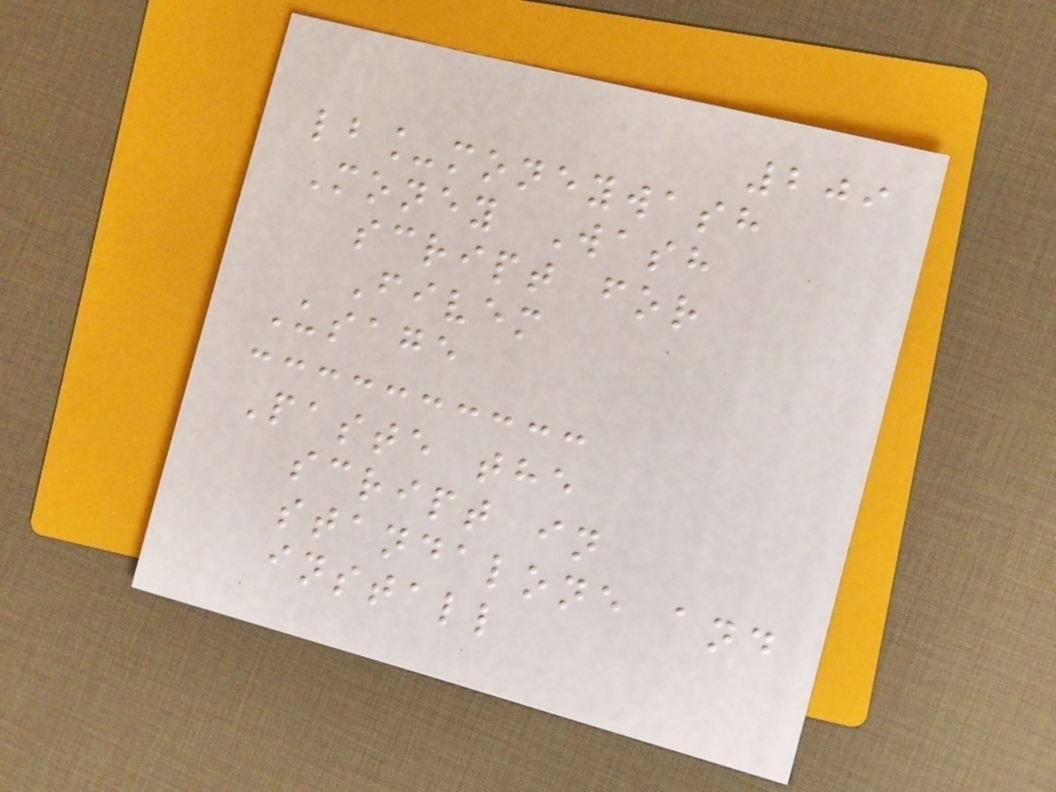209
lb_moneywash
Money Wash
script for
Fivem
Usage
Paste the
script in
standalone and
install
